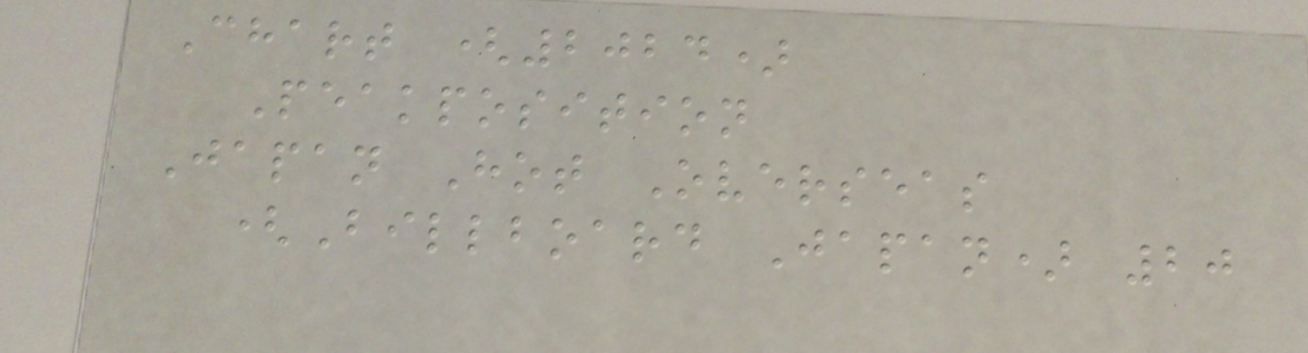Chart (2024)
Peakposition
Japan Hot Overseas
(Billboard Japan) 20
